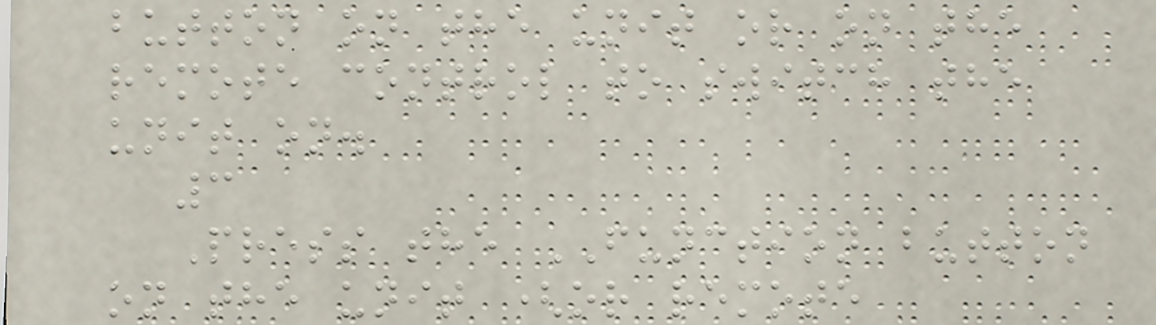button on the unit or on the
remote control to switch the
unit on.
3
Press the FUNCTION button
on the unit (or remote
